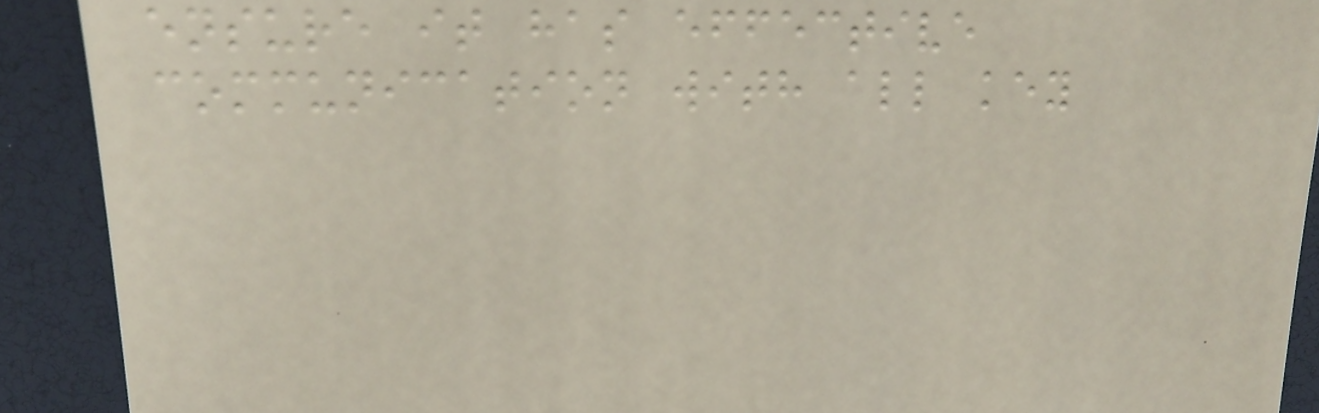ensure it has effective
communication with all key
